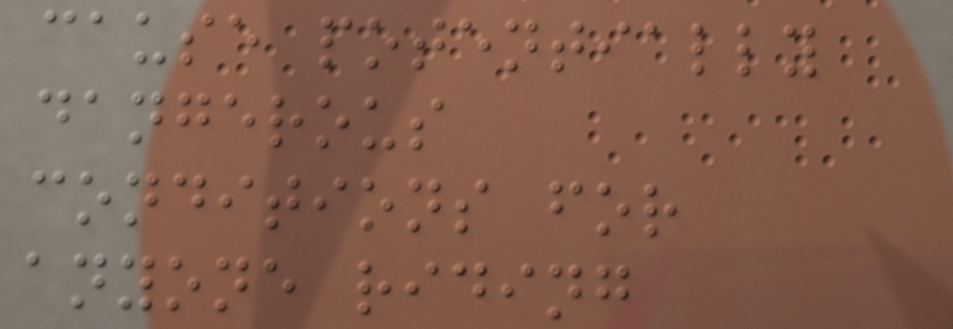cause potentially
dangerous
conditions for
anyone riding
